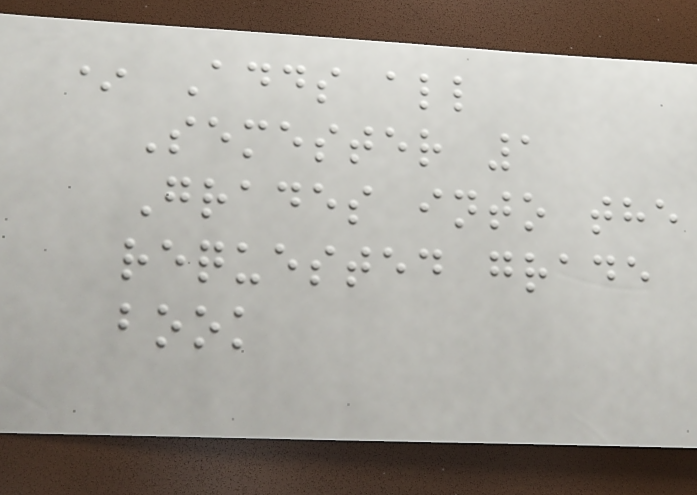* Adds all
Semester 1
Grades into the
requested grade
book
